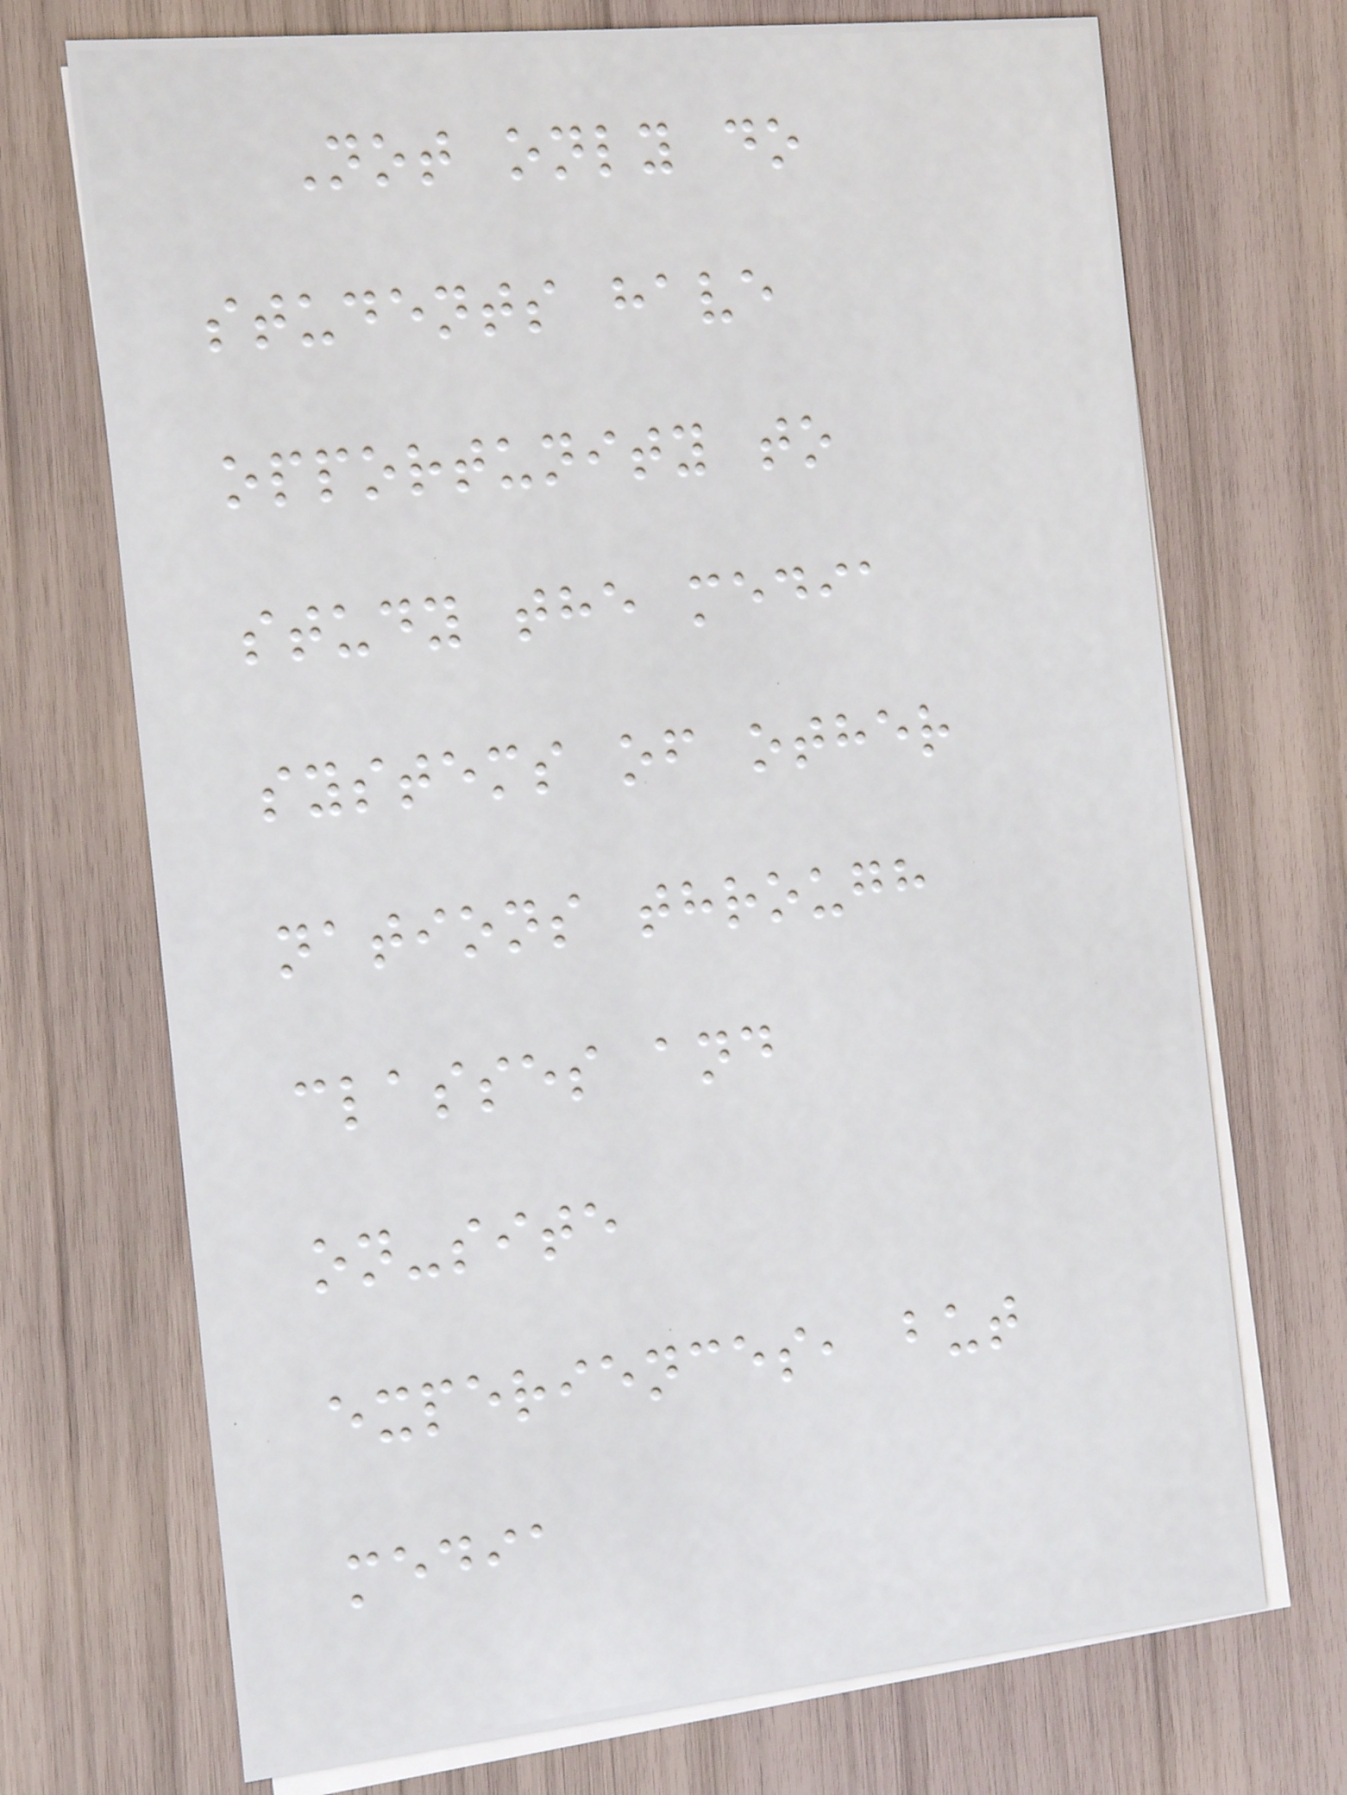Not only do
students have
opportunity to
study the media
systems of other
nations through
classes and
on-site
experiences, but
media
